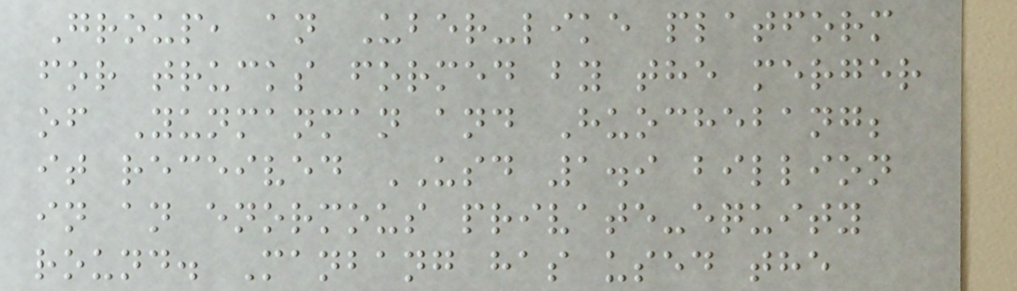Group, an Uber-like platform
for trucks formed by the merger
of Yunmanman and Huochebang;
it received USD 1.9 billion
in an enormous private-equity
round. Manbang has used the
